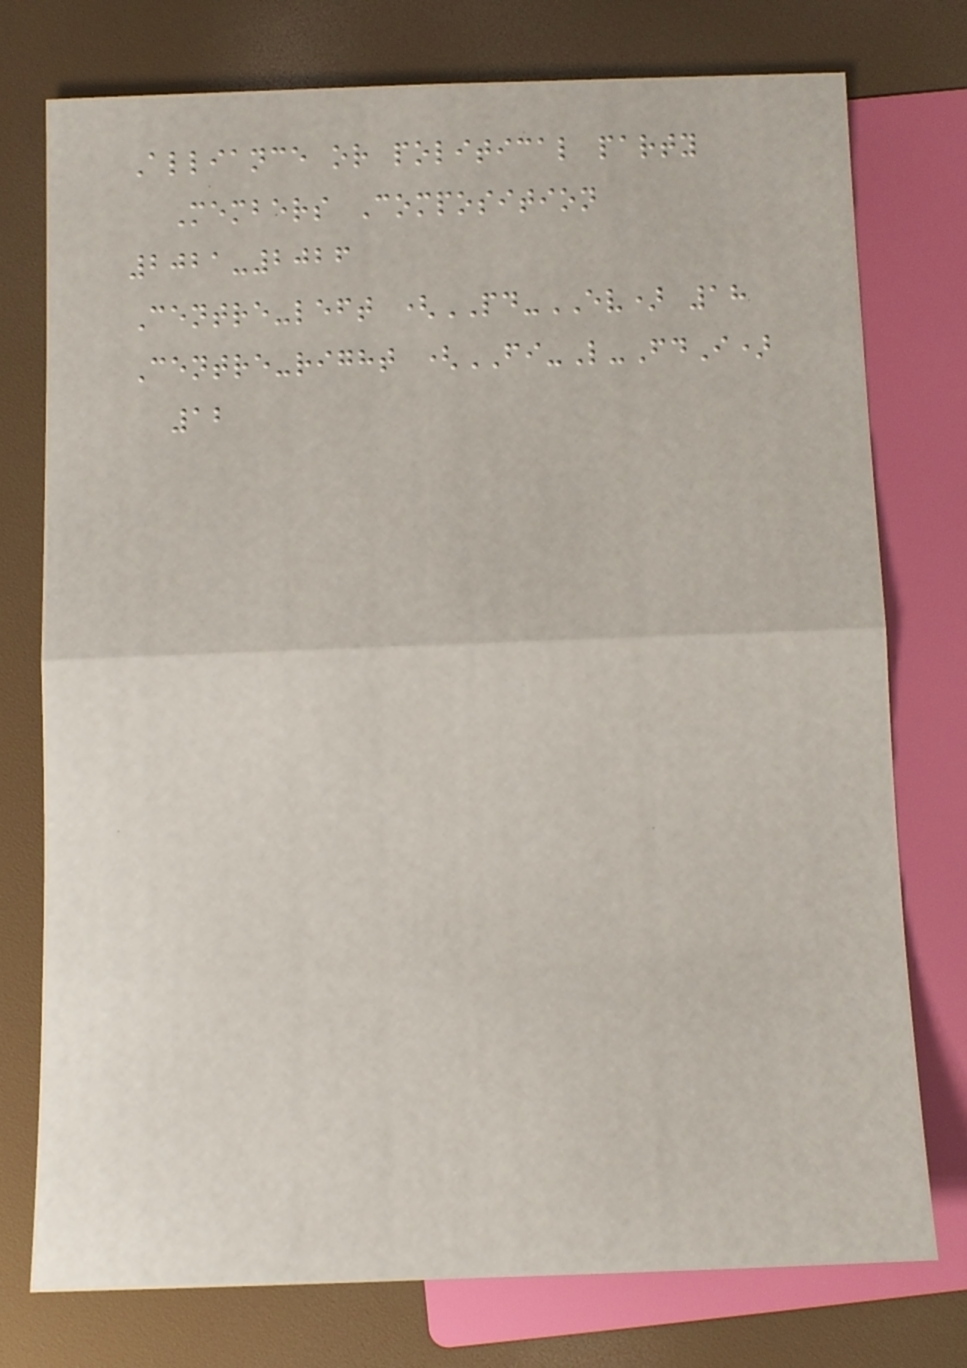Alliance or political party
Members Composition
2021-2026
Centre-left (PD-EV) 18
Centre-right (FI-L-FdI)
12
